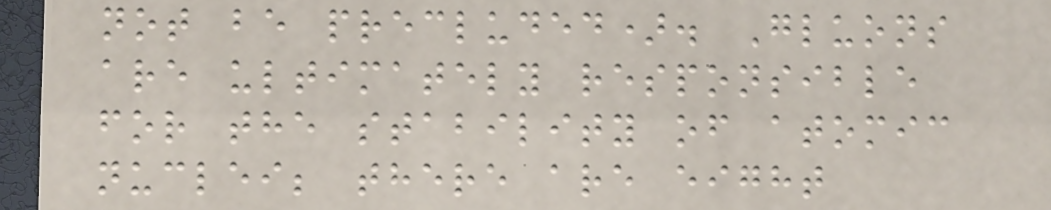not be precluded). Gluons
are ultimately responsible
for the stability of atomic
nuclei; there are eight
